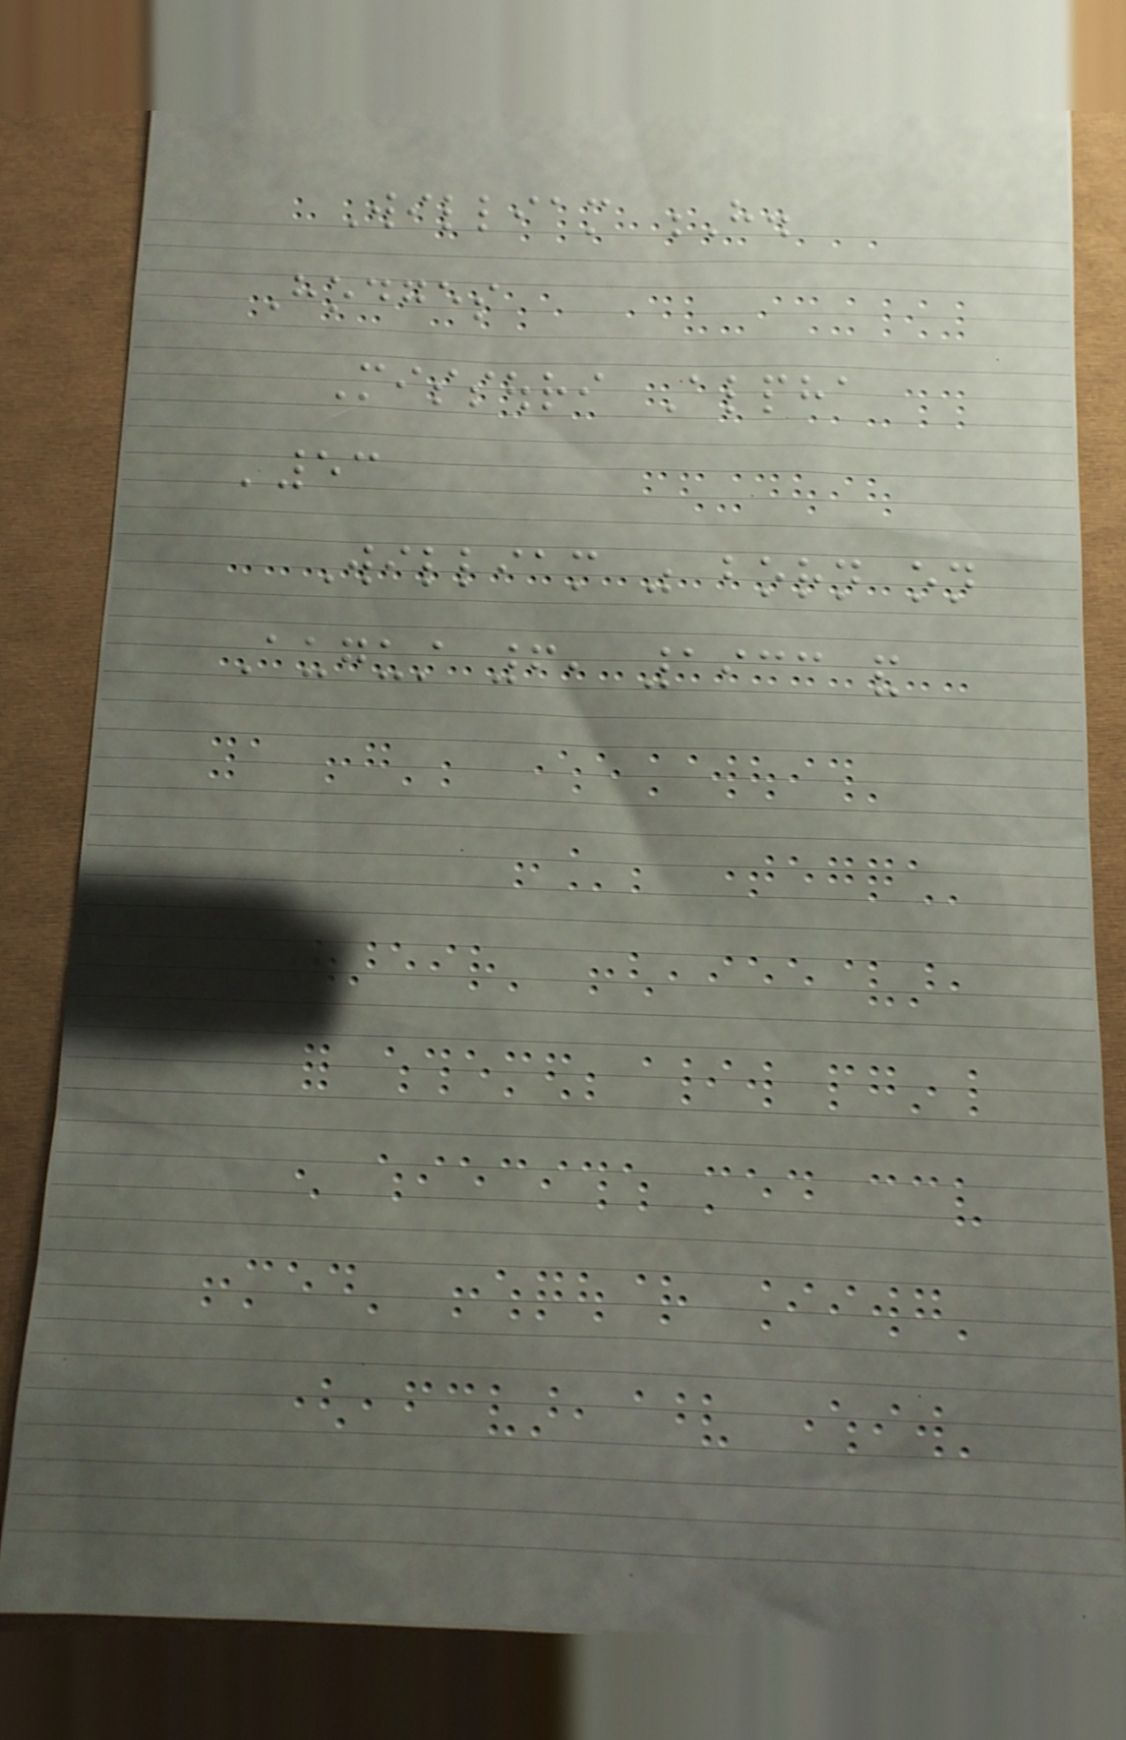William H.
Hodges
Missouri Alpha
'53
William was born on
August 6, 1933 and
